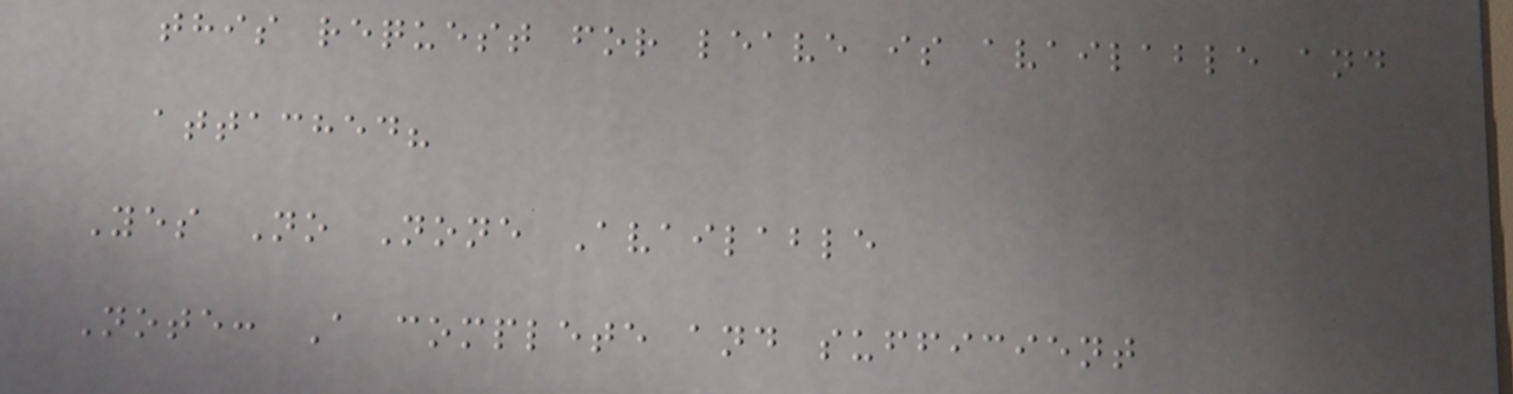this request for leave is available and
attached?
Yes No None Available
Note: A complete and sufficient
